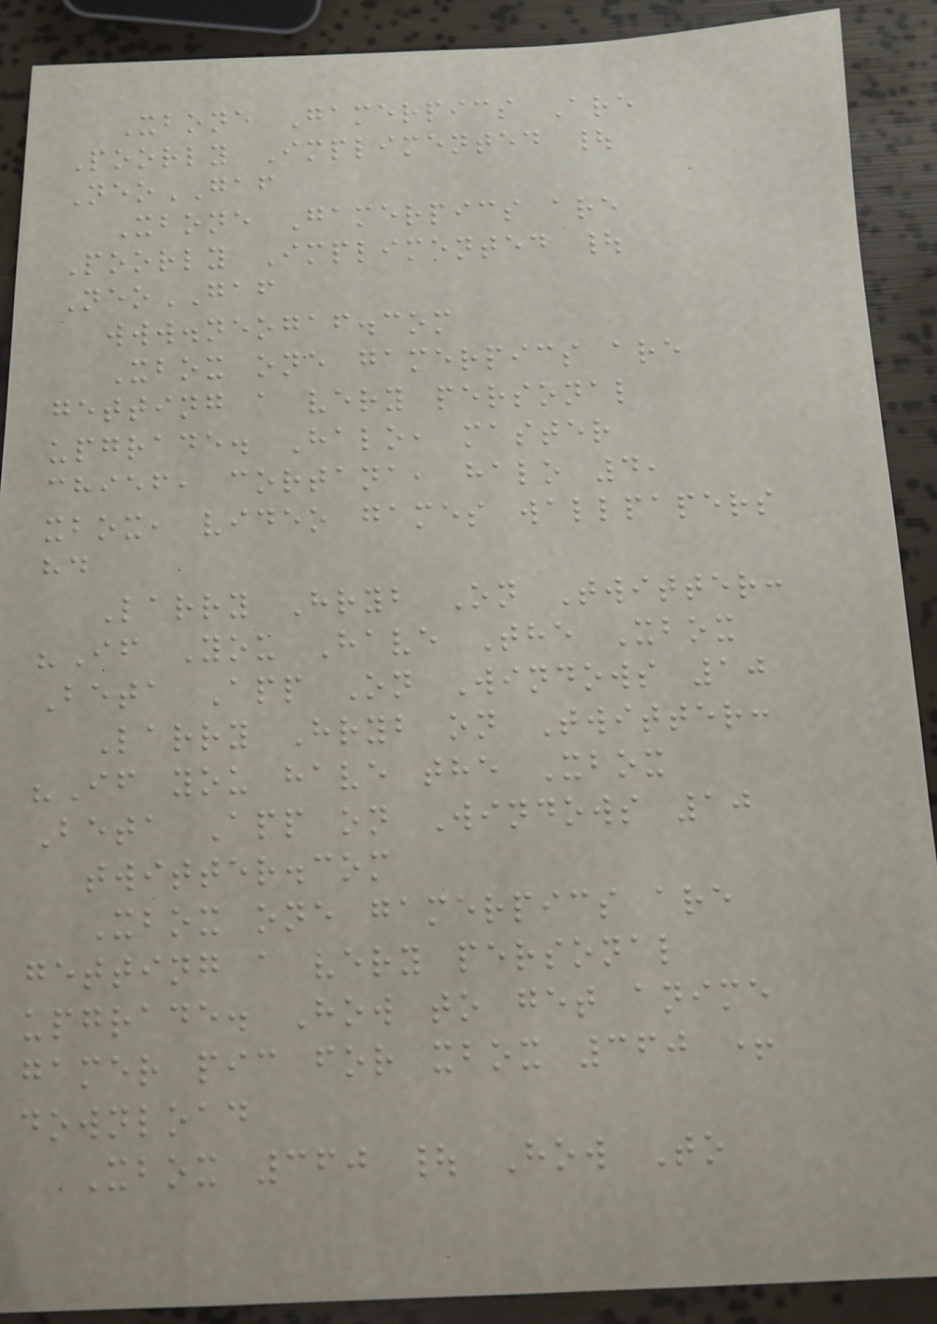Xbone Gamerpics Are
Poorly Implimented |
NeoGAF
Xbone Gamerpics are
Poorly Implimented |
NeoGAF
www.neogaf.com
Xbox one gamerpics are
getting a very personal
upgrade. Halo, master
chief, cortana, halo 4,
xbox, video games wallpapers
hd
Larry Hryb On Twitter:
"If You Have The Xbox
Beta App On Windows 10
Larry Hryb on Twitter:
"If you have the Xbox
Beta App on Windows 10
twitter.com
Xbox one gamerpics are
getting a very personal
upgrade. How to get anime
gamer pic for xbox 360 +
download
Xbox 360 | How To
